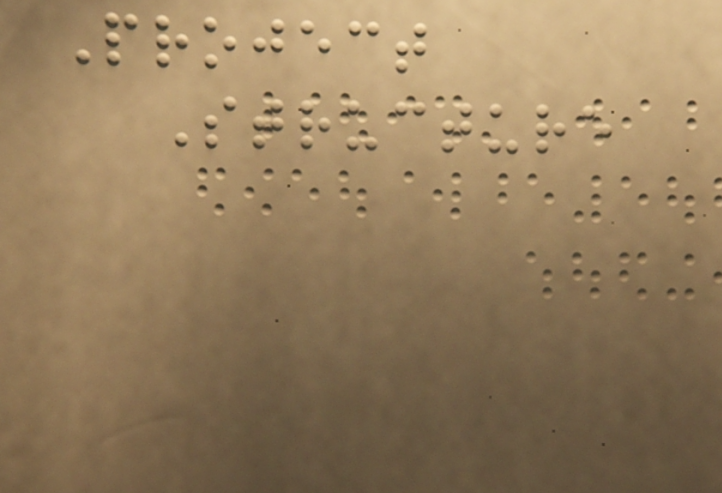Project
Structure
